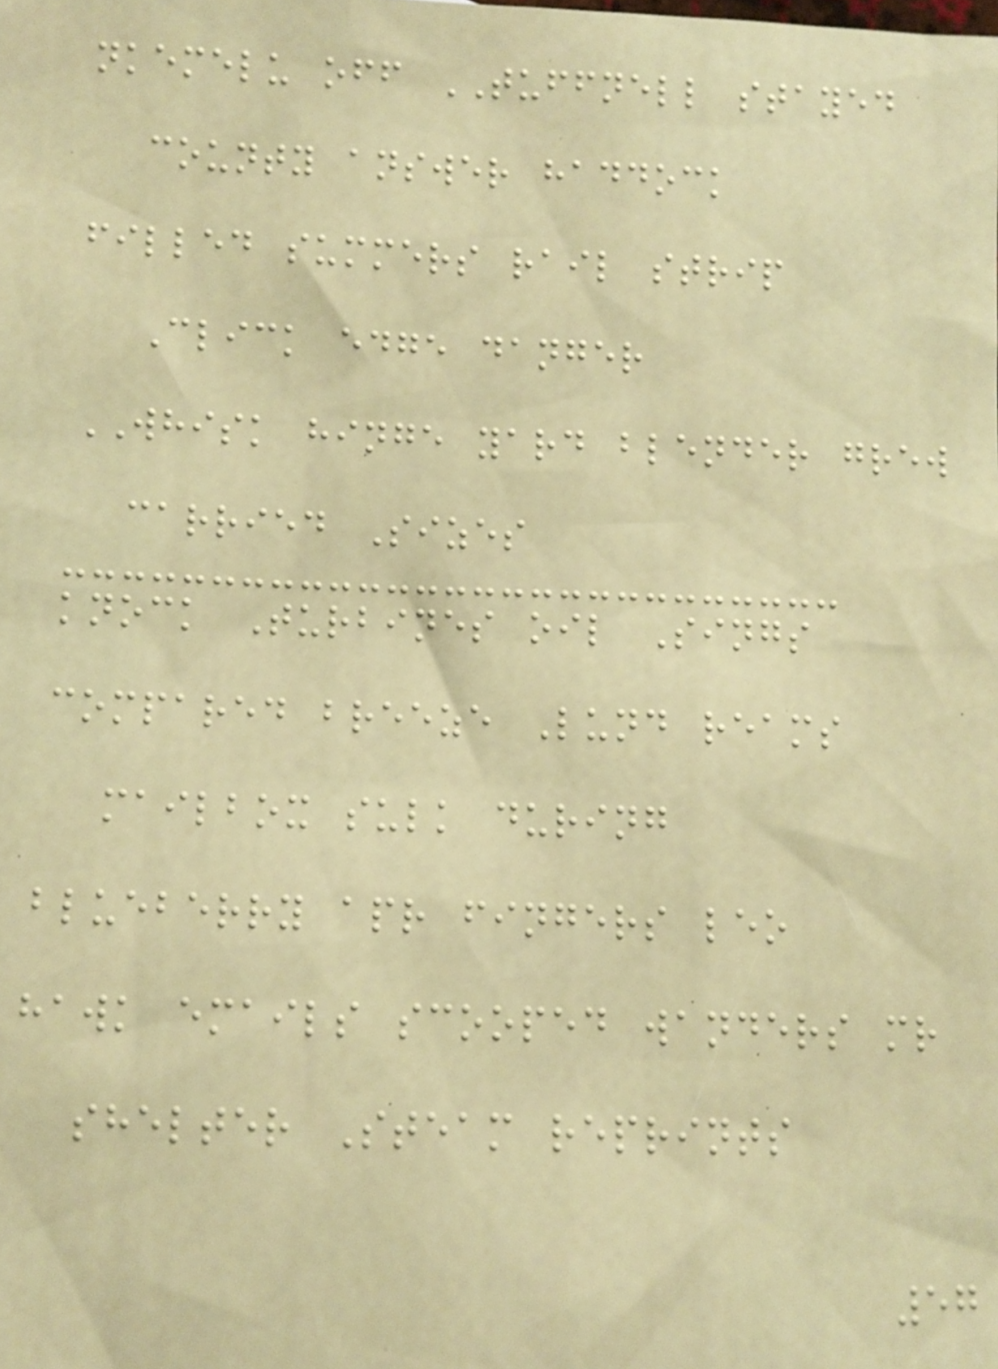nkemelu off TUFFNELL stayed
county answer haddock
filled summers rail strip
Click edge danger
WHISK hinge yard blender grew
carried Sizes
knock Turbines oil Sings
compared breeze Lund reams
mailbox sulk during
blueberry apr fingers leo
hawk emails scooped wanders mr
shelter Steam reprints
57
